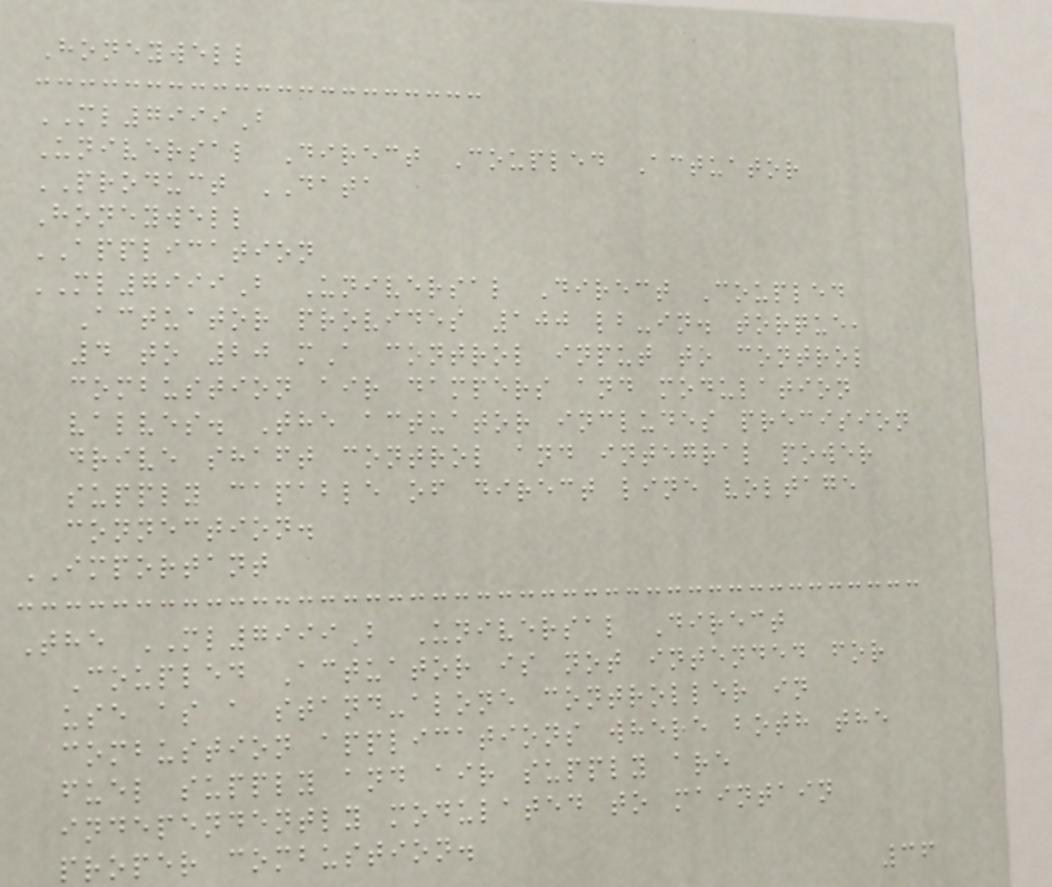Honeywell
ML7999B
Universal Direct Coupled Actuator
PRODUCT DATA
Honeywell
APPLICATION
ML7999B Universal Direct Coupled
Actuator provides 100 lb-in. torque,
4 to 20 mA control input to control
combustion air dampers and modulation
valves. The actuator includes precision
drive shaft control and integral power
supply capable of direct line voltage
connection.
IMPORTANT
The ML7999B Universal Direct
Coupled Actuator is not intended for
use as a stand-alone controller in
combustion applications where both the
fuel supply and air supply are
independently modulated to maintain
proper combustion.
36
